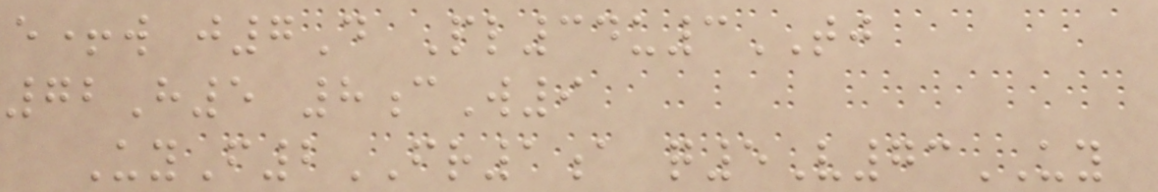e+w j7D Pl34u3TJ
72H5 8cW9
UyF2FR1a q5V73UY
